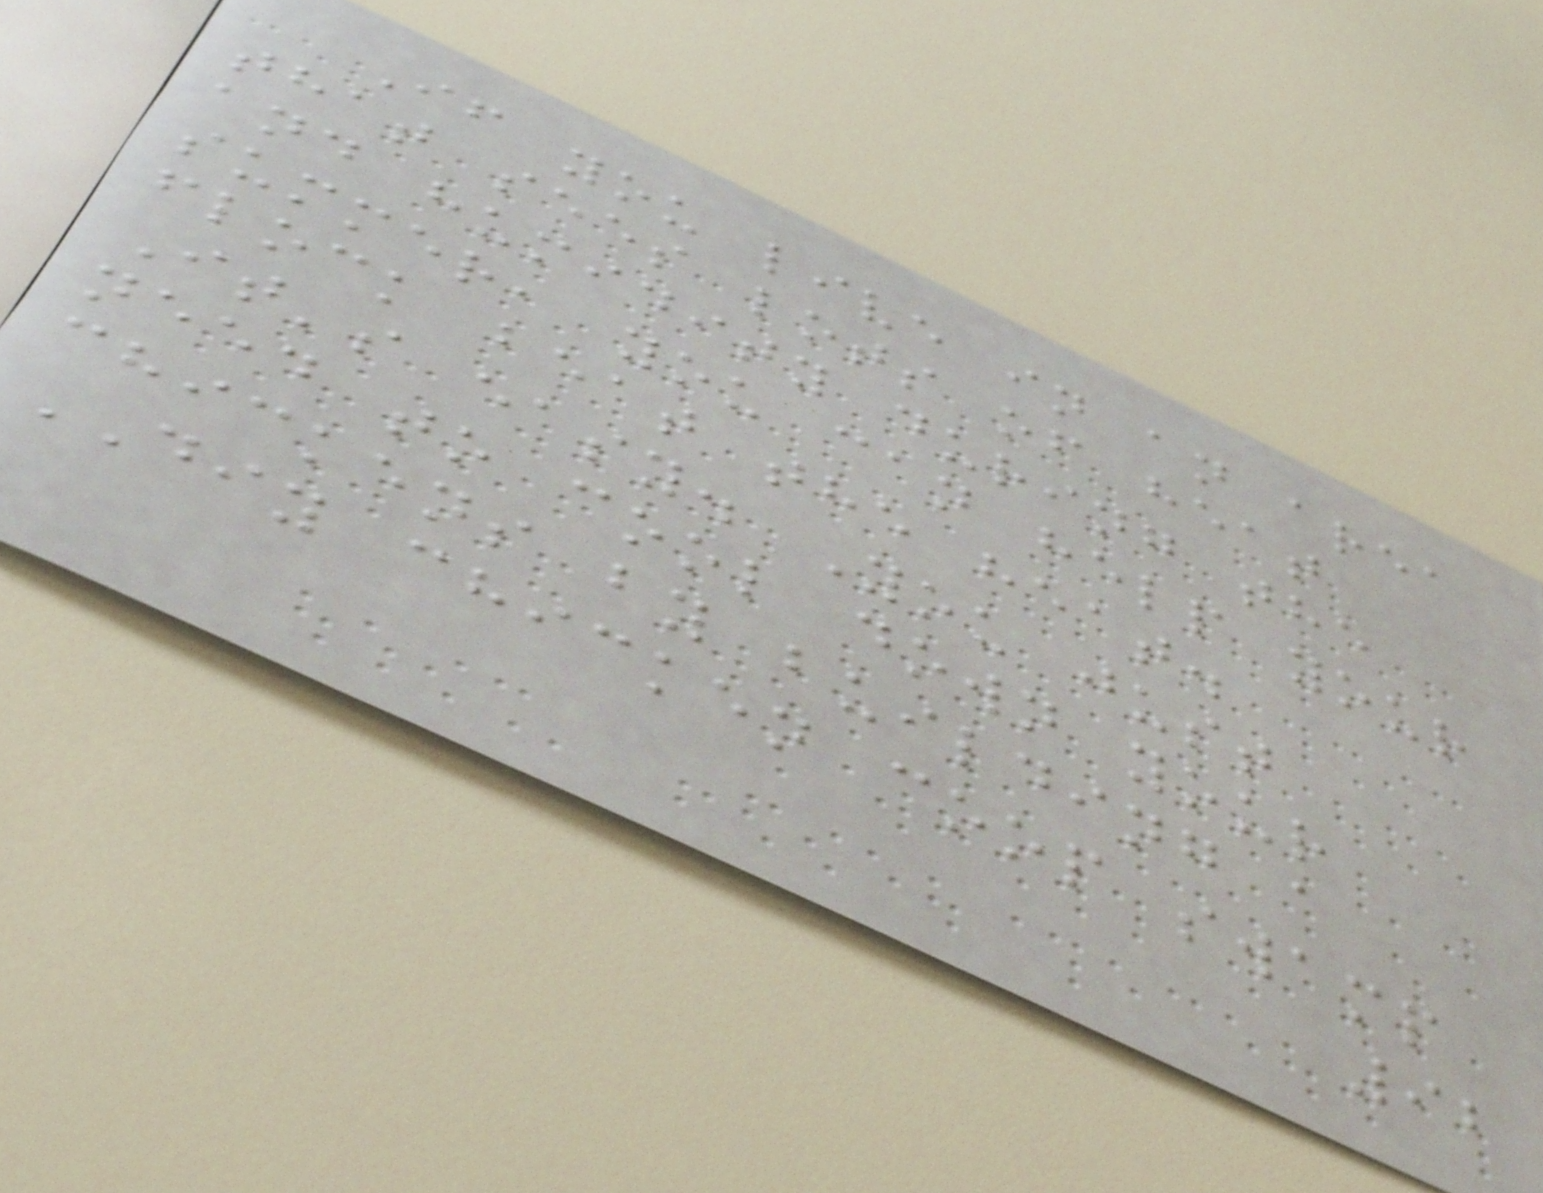If you live in an area
that sees lots of heat
and humidity during the
summer, you can help your
flock beat the heat.
It's easy. You just
need to cool down your
chickens by building a
DIY chicken coop swamp
92
